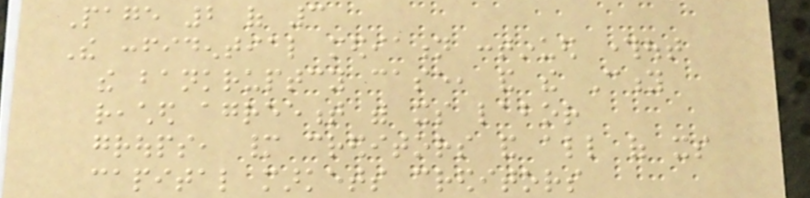Page 2 of 3
The confidential mediation continued throughout
the bankruptcy case, and the City
reached agreement with its labor
groups, many creditors and all of its
capital markets creditors
